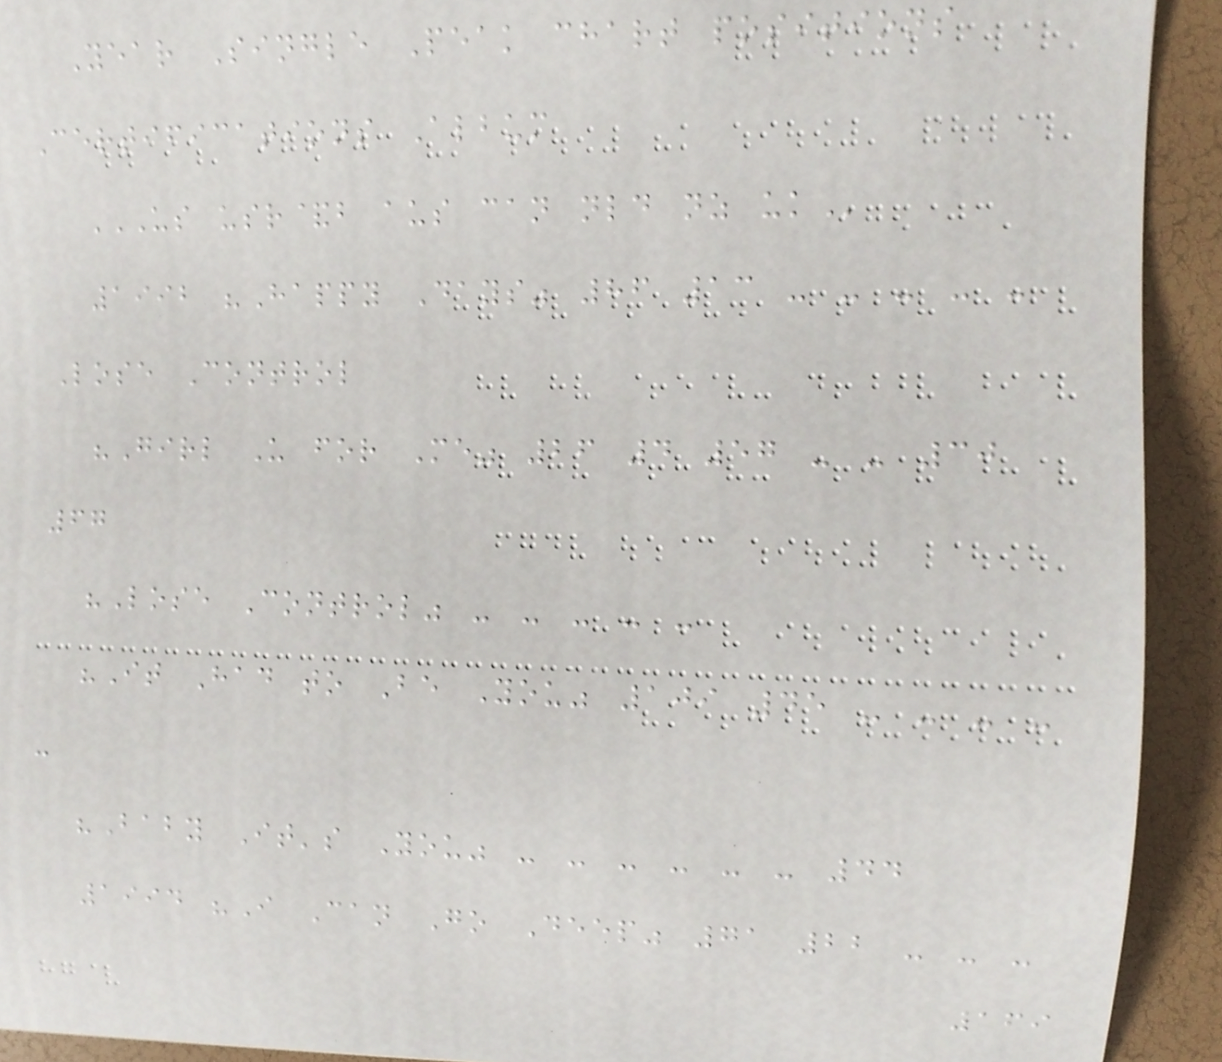Year Single Peak chart positions
Certifications Album
US USR&B AUS CAN NLD NZ UK
1992 "Happy Days" 86 13 - - - - -
Lose Control
"Girl U for Me" 26 4 57 - - 30
67
"Lose Control" - - - - -
"It Had to Be You" 109 45 - - - -
-
"Baby It's You" - - - - - - 44
1994 "I Can Go Deep" 71 22 - - -
169
